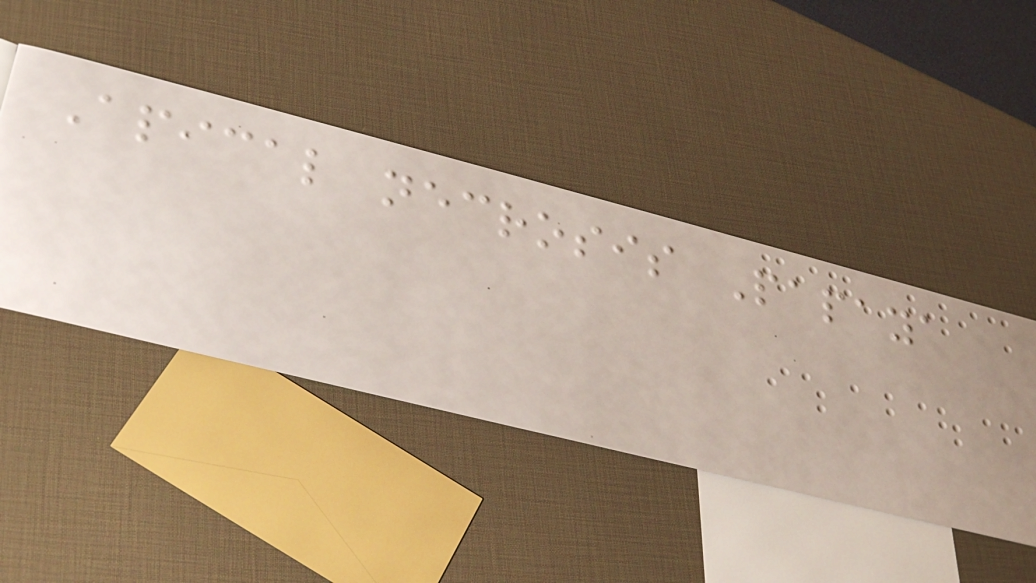Apical necrosis Papaya
